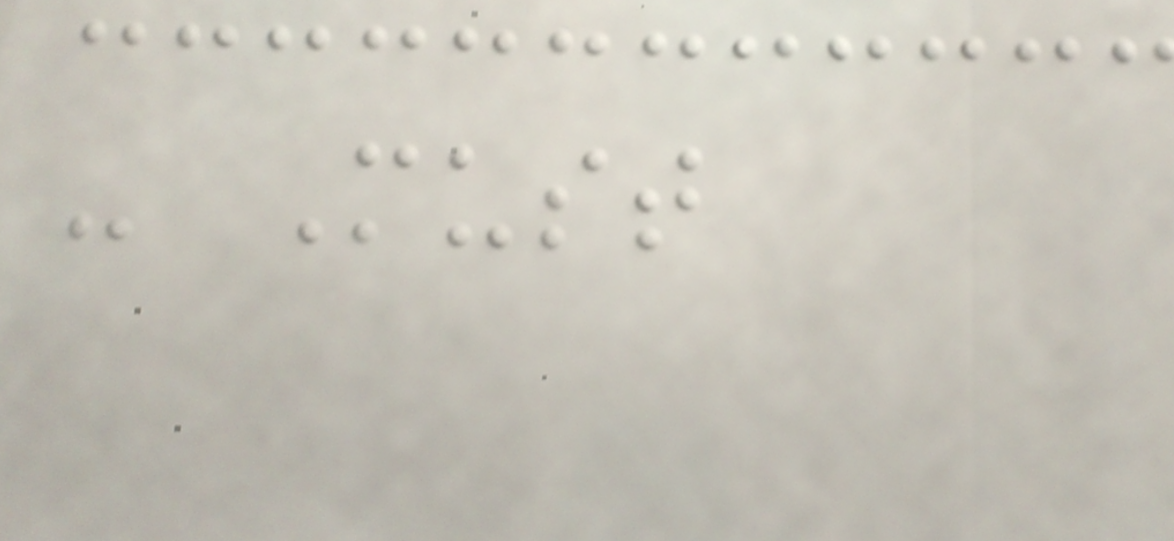- Must
